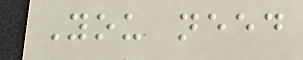You need
